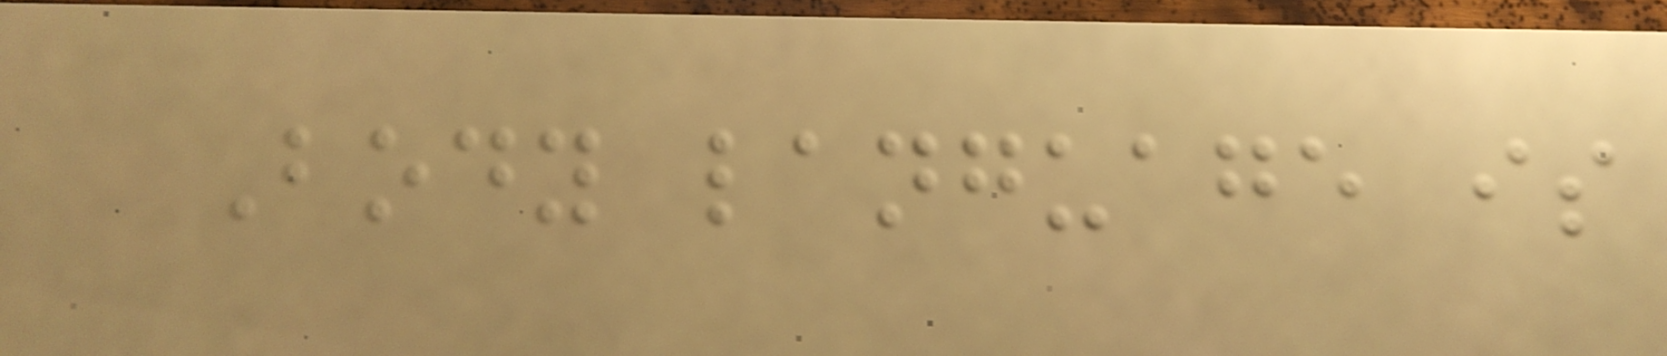Body language is
